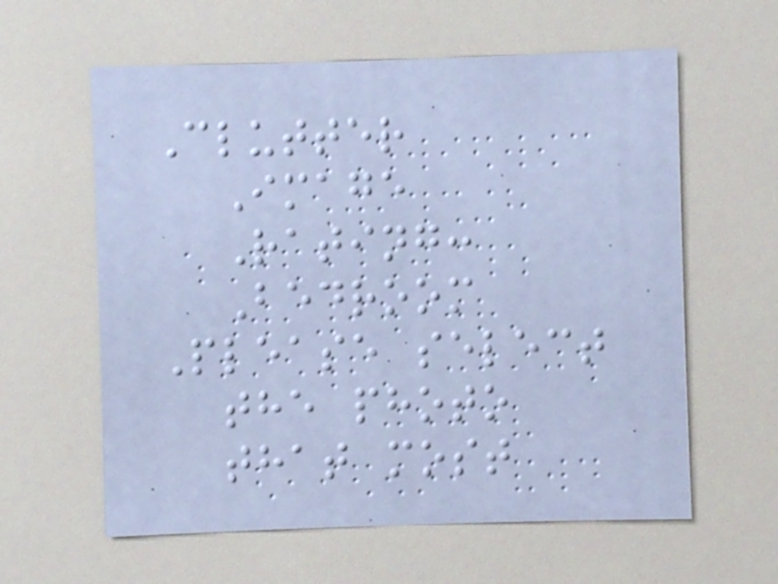Clutter
Image
Rating:
Bedroom
Please select
the photo
that most
